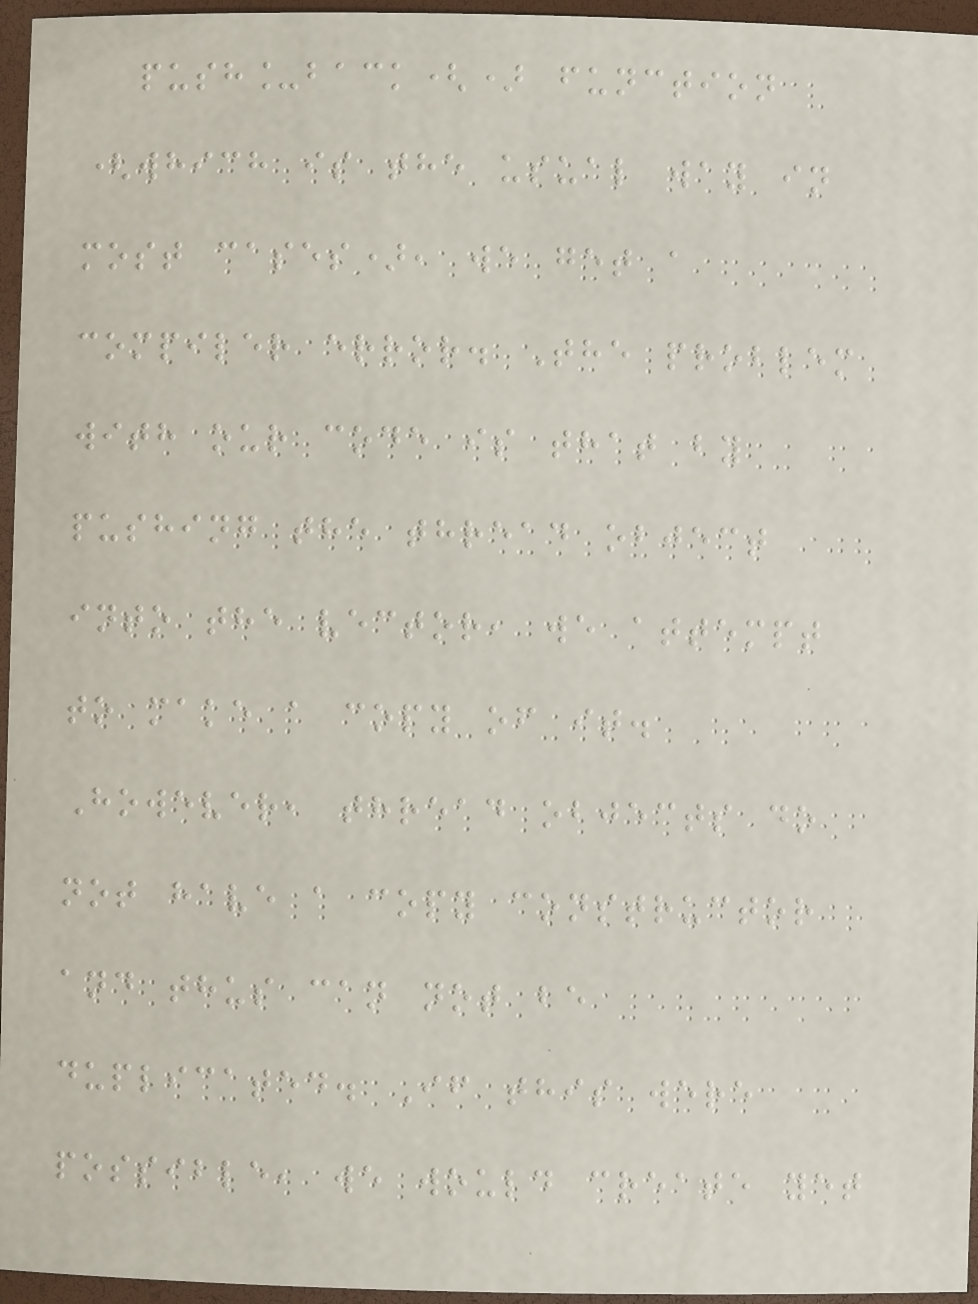push_back() function
(which is the usual way in
most cases), we get a
compiler error. The problem
with our code is that by
pushing the thread object
into the vector, we attempt
to make a copy of it.
However, thread objects do
not have a copy constructor
and thus can not be
duplicated. If this were
possible, we would create yet
